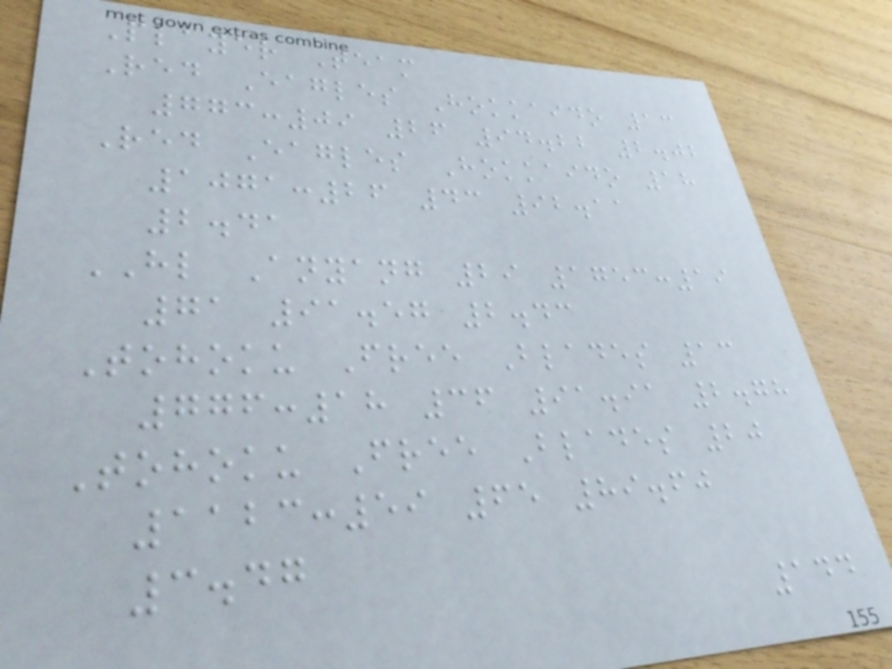Player Team
Red Eagles Hokkaido 13
773:09 26 94.22 2.02
Red Eagles Hokkaido 18
1071:26 43 92.11
2.41
HL Anyang 29 1753:19
71 91.57 2.43
Tohoku Free Blades 13
776:18 36 91.91 2.78
Tohoku Free Blades 20
1123:59 65 89.60
3.47
144
